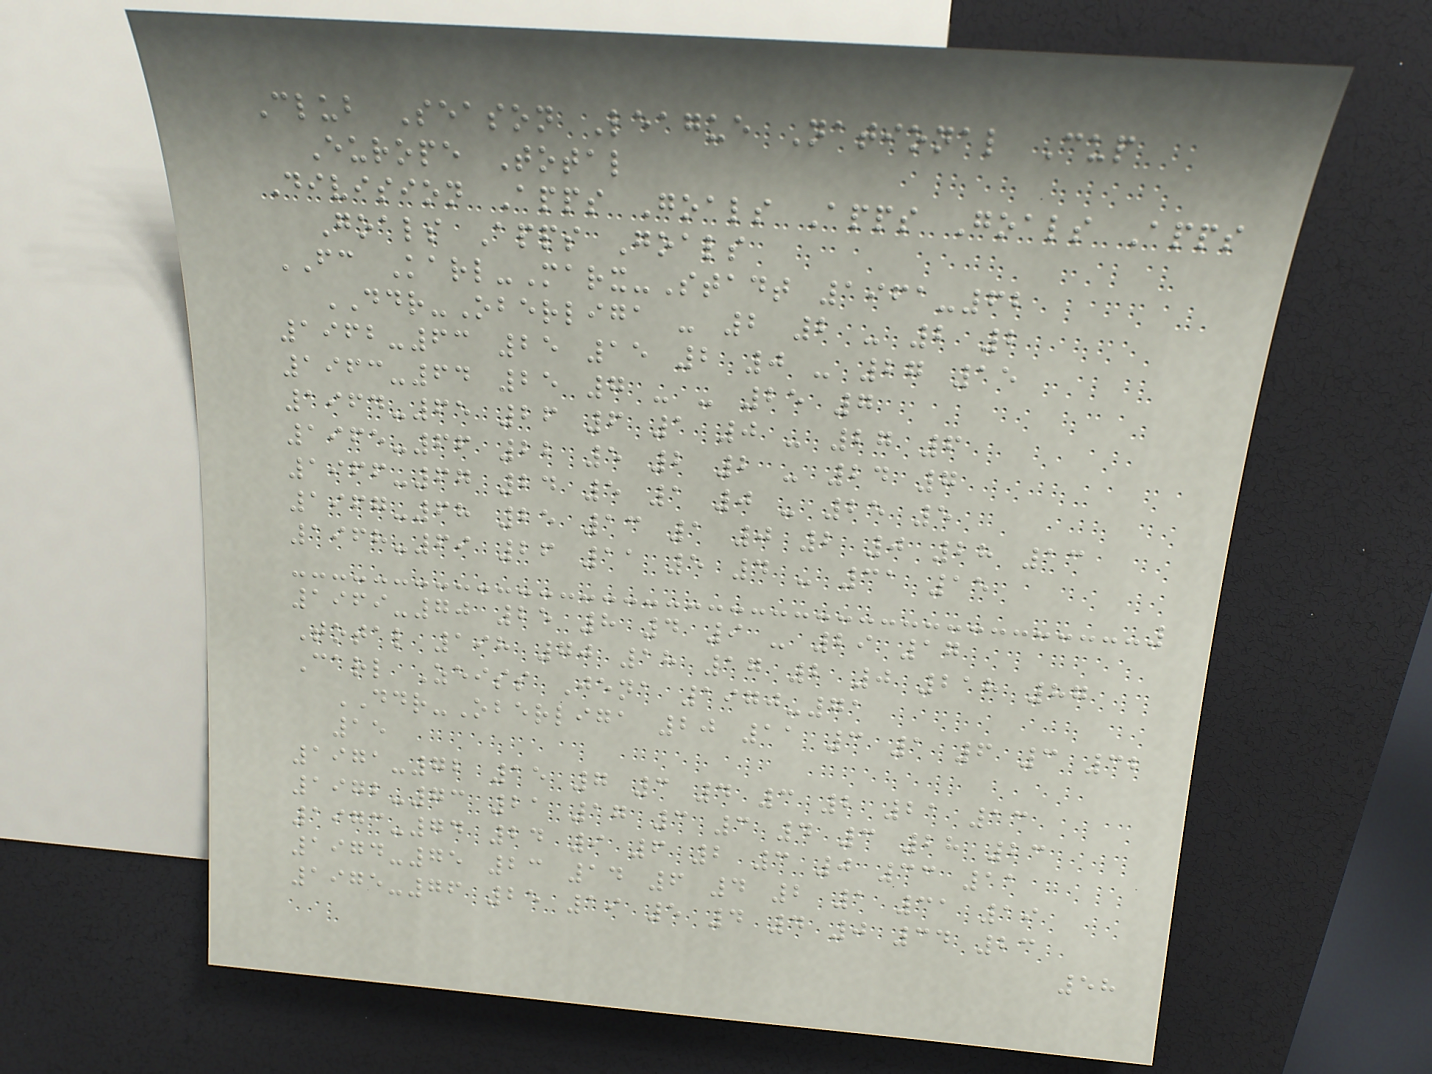Club Season League National Cup
Europe Total
Division Apps Goals Apps Goals Apps
Goals Apps Goals
FC Karl-Marx-Stadt 1961-62
DDR-Oberliga - 2 2 - 2 2
1962-63 25 15 2 0 - 27 15
1963-64 25 7 - - 25 7
1964-65 26 6 1 0 - 27 6
1965-66 22 5 2 2 - 24 7
1966-67 24 5 1 0 - 25 5
1967-68 25 13 1 0 2 0 28 13
1968-69 26 11 5 4 - 31 15
1969-70 25 8 4 9 - 29 17
Total 198 70 18 17 2 0 218 87
Carl Zeiss Jena 1970-71
DDR-Oberliga 20 11 3 1 6 3 32
15
1971-72 15 7 3 4 3 2 21 13
1972-73 21 17 3 3 4 3 28 23
1973-74 24 9 6 2 3 0 33 11
1974-75 23 14 6 4 2 1 31 19
1975-76 25 19 5 4 4 0 34 23
58
